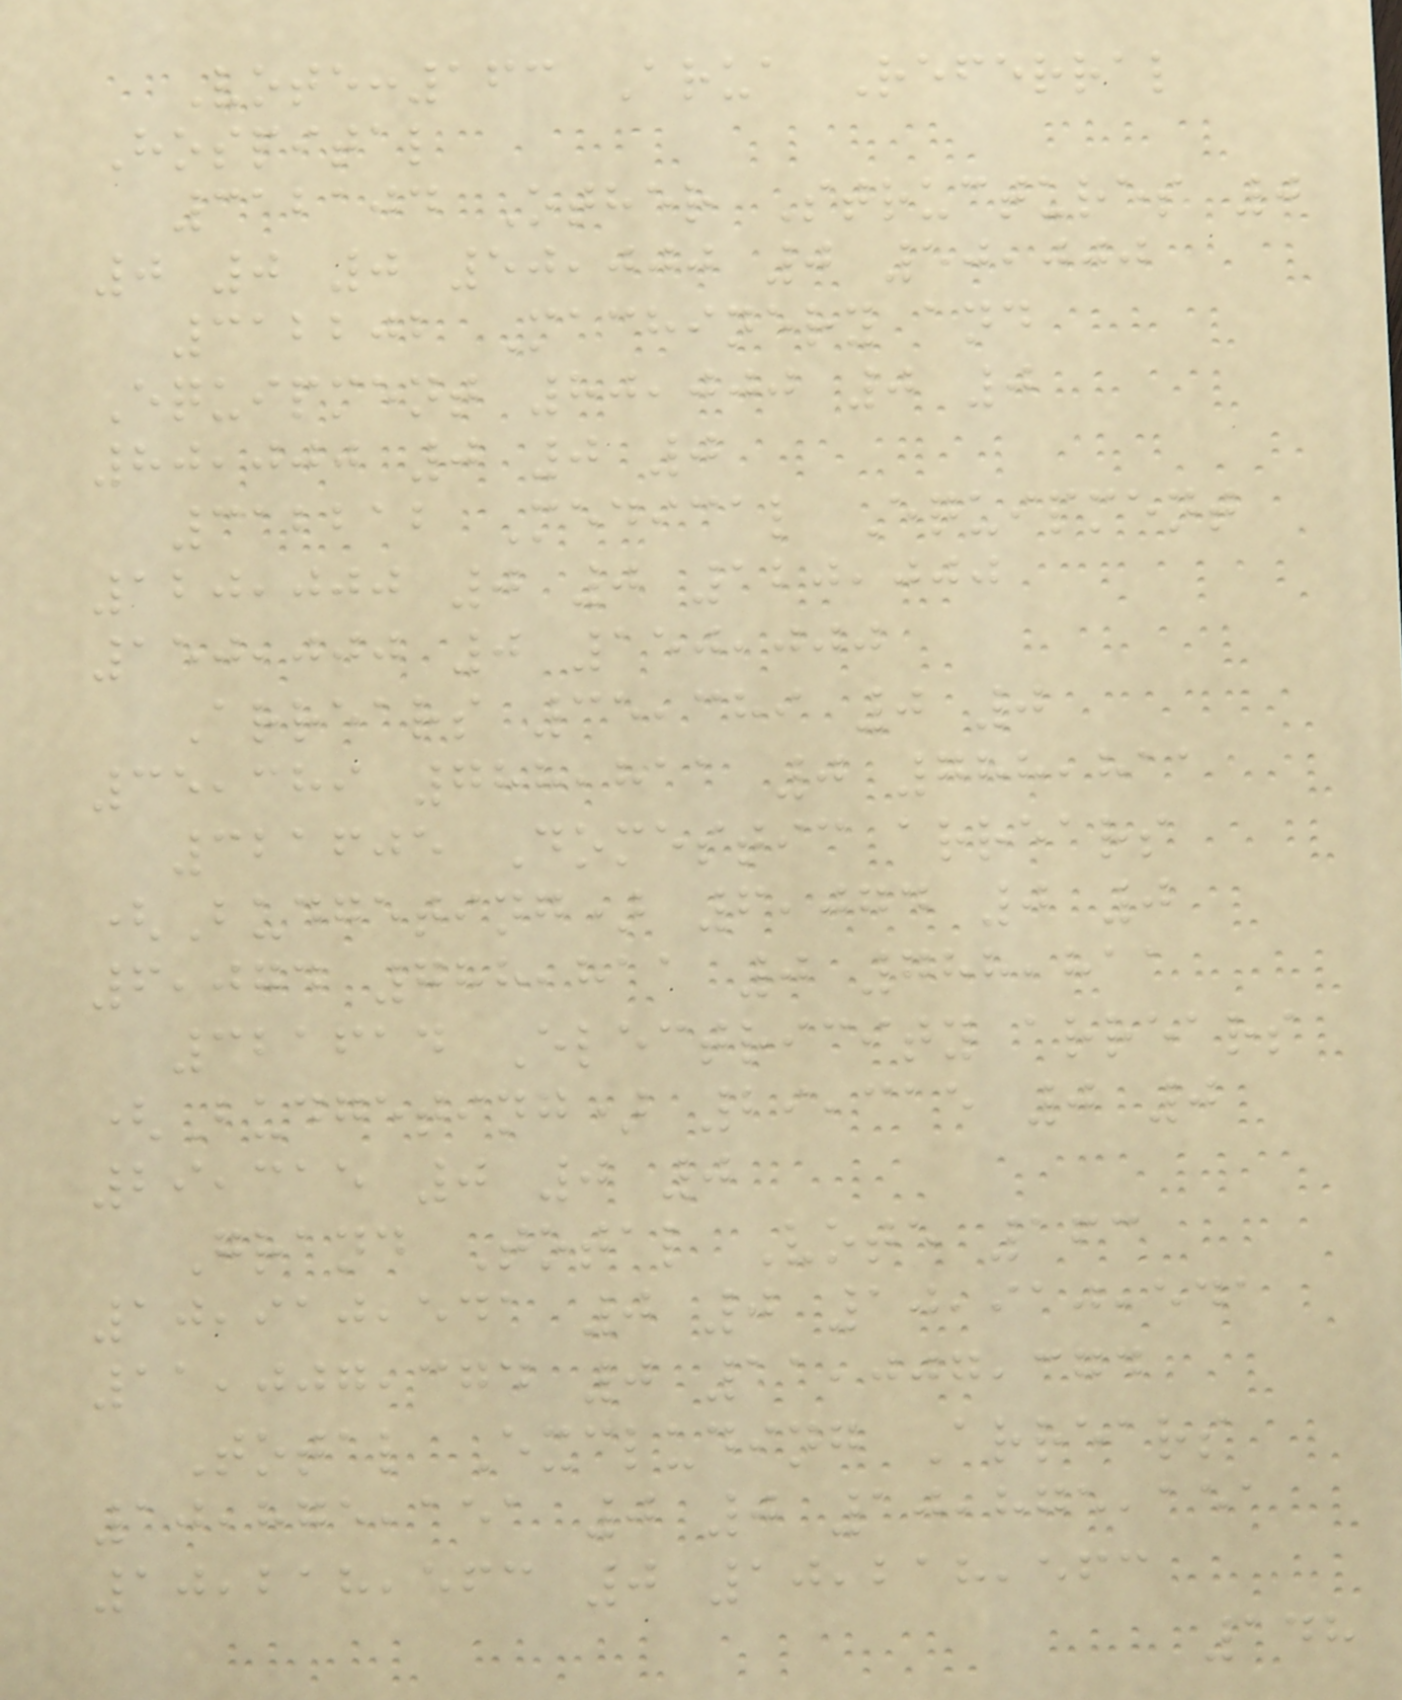Vote:163 Arua Referral
Hospital
312104 Other Structures 0
0 0 0 50,000 0 50,000
312202 Machinery and
Equipment 80,000 0 0
80,000 0 0 0
312212 Medical Equipment
120,000 0 0 120,000
150,000 0 150,000
Arrears 35,389 0 0
35,389 788,811 0 788,811
321605 Domestic arrears
(Budgeting) 6,074 0 0
6,074 788,811 0 788,811
321614 Electricity arrears
(Budgeting) 29,315 0 0
29,315 0 0 0
Grand Total Vote 163
10,910,541 0 0 10,910,541
11,007,374 0 11,007,374
Total Excluding Arrears
10,875,151 0 0 10,875,151
10,218,563 0 10,218,563
148
